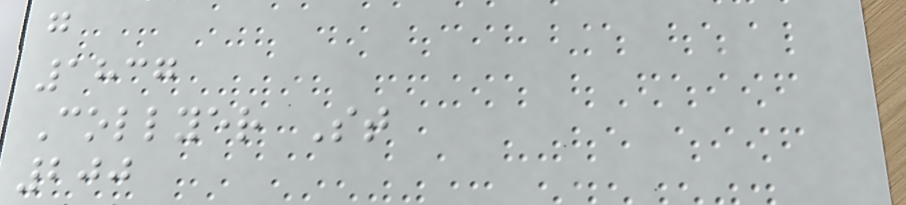g
1837
Collyer St
200
